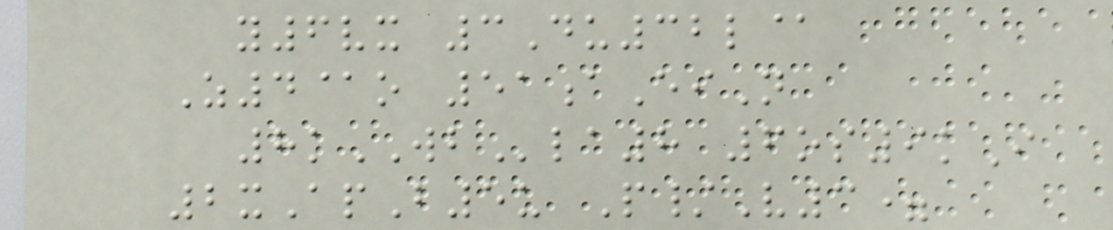y6vx 3Du32l@
Z4@o 51aEiN
8kWBla8 6os9kI
2xApB5u P/V3=
